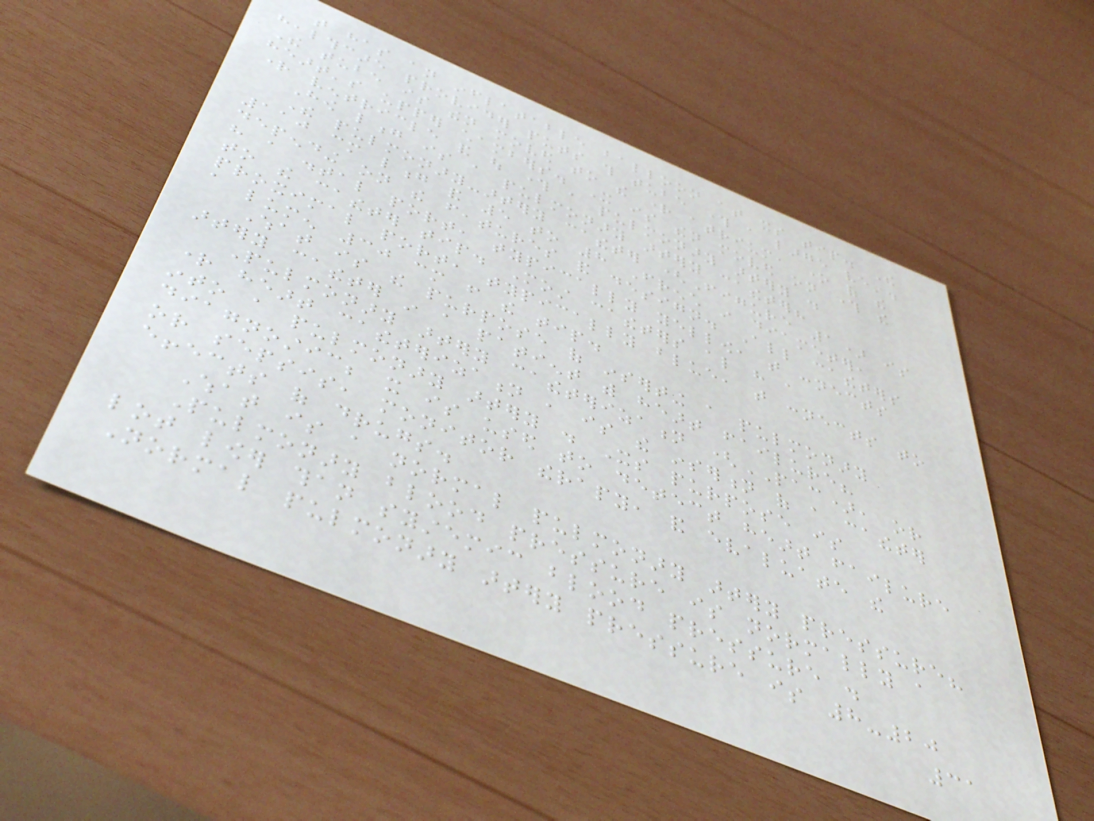that has an inflatable balloon at its tip. The
healthcare provider puts this tube through a large vein.
The tube is then moved to the right atrium, one of the
heart's upper chambers. It is then moved on through the
right ventricle and out through a pulmonary artery .
How long is a pulmonary artery catheter?
The pulmonary-artery catheter (Figure 1) is
110 cm long and 5 to 8 French in diameter,
depending on the features and design. All catheters
have a distal port, typically yellow, that connects
to the catheter tip. Most catheters also have a
proximal port, typically blue, that connects to
a lumen 30 cm from the tip.
What is the purpose of inserting a pulmonary
artery catheter in a patient with heart failure?
Pulmonary artery catheterization (PAC), or
right heart catheterization , is the insertion of a catheter
into a pulmonary artery . Its purpose is
diagnostic; it is used to detect heart failure
or sepsis, monitor therapy, and evaluate the
effects of drugs.
What is a normal pulmonary artery pressure?
Pulmonary blood pressure is normally a
lot lower than systemic blood pressure .
Normal pulmonary artery pressure is 8-20
31
